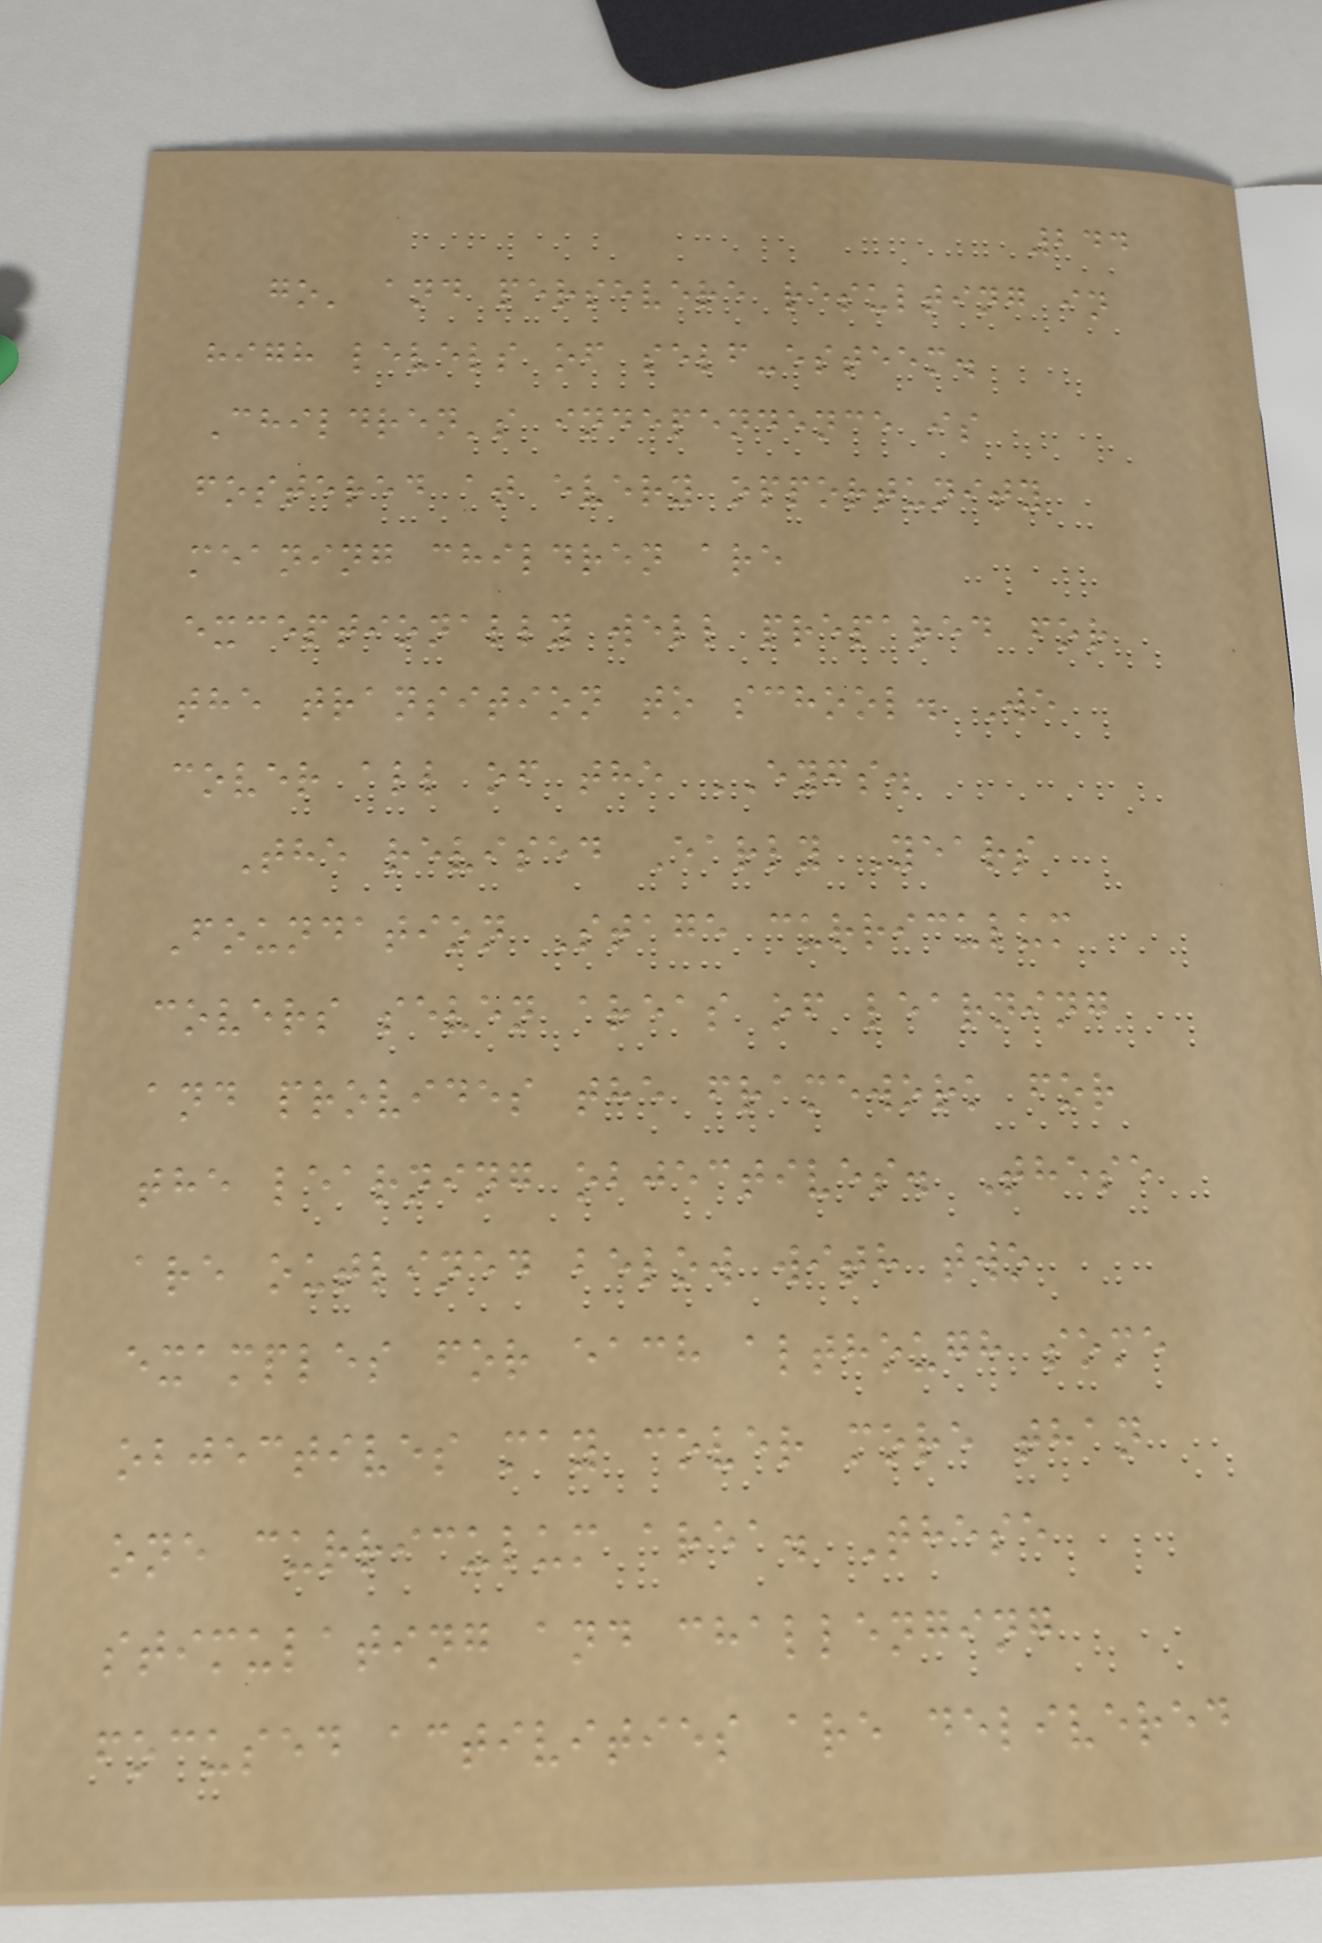244
go' and persevere resulting in
high levels of self-esteem.
Children's independence is
fostered at every opportunity
meaning children are
exceptionally well prepared for
the transition to school. We
cover all of the EYFS.
The revised Early Years
Foundation Stage curriculum
covers seven areas of learning
and provides the framework for
the learning objectives. These
are outlined below with two
examples for each although some
objectives may cover more than
one curriculum area. These
stimulating and challenging
focused activities are delivered
